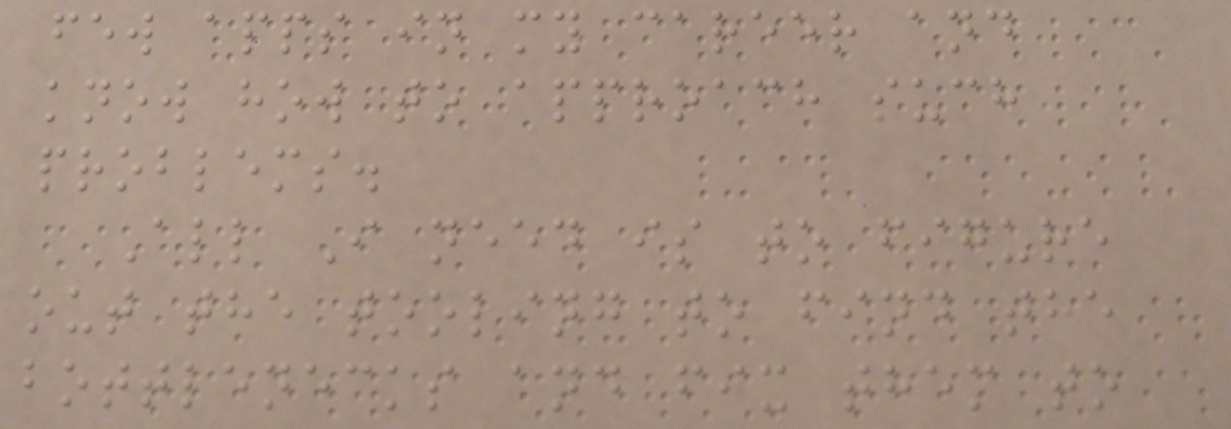few apps in my career and
know how to approach such
problems.
All I need is to figure
out the tooling to find the
bottlenecks and fix them to
